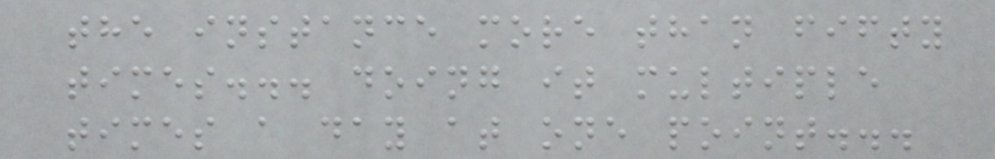the instance more than fifty
times... doing it multiple
times a day at one point...
